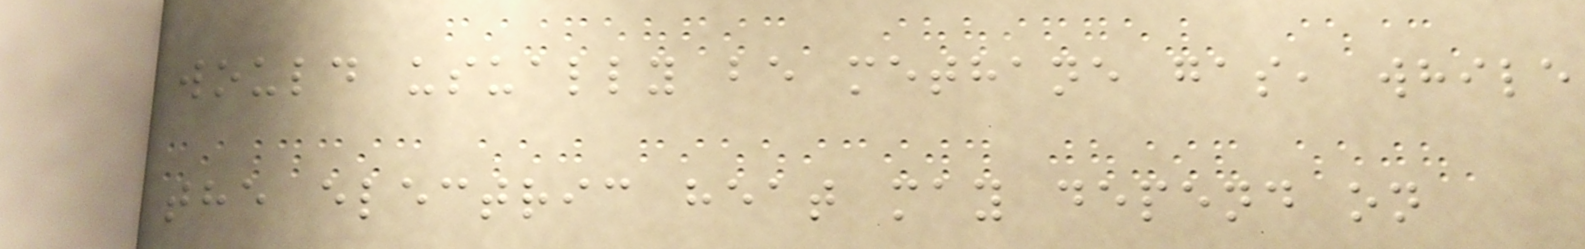would usually be methane gas, while
the electric heat may depend on
